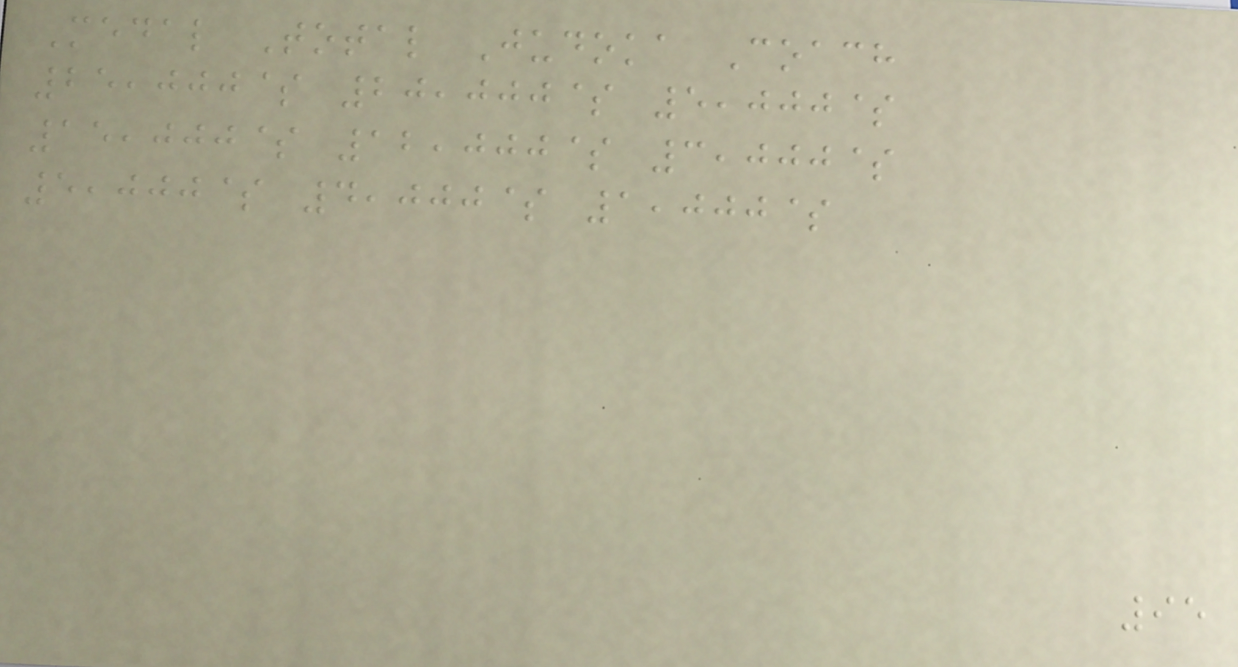Medal Total Judoka Coach
25,000$ 20,000$ 5,000$
15,000$ 12,000$ 3,000$
5,000$ 4,000$ 1,000$
95
